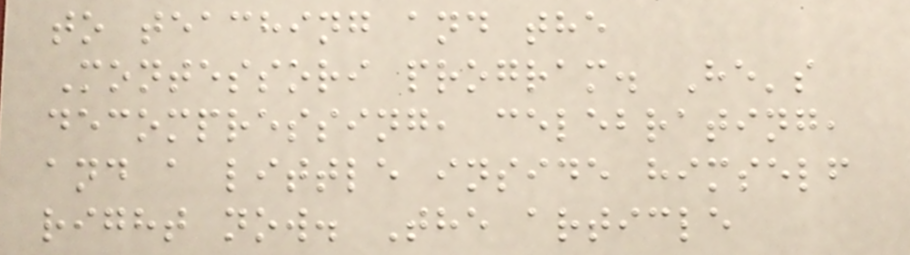to teaching and the
Montessori program. He's
decompressing, celebrating,
and a little inside himself
right now. The article
